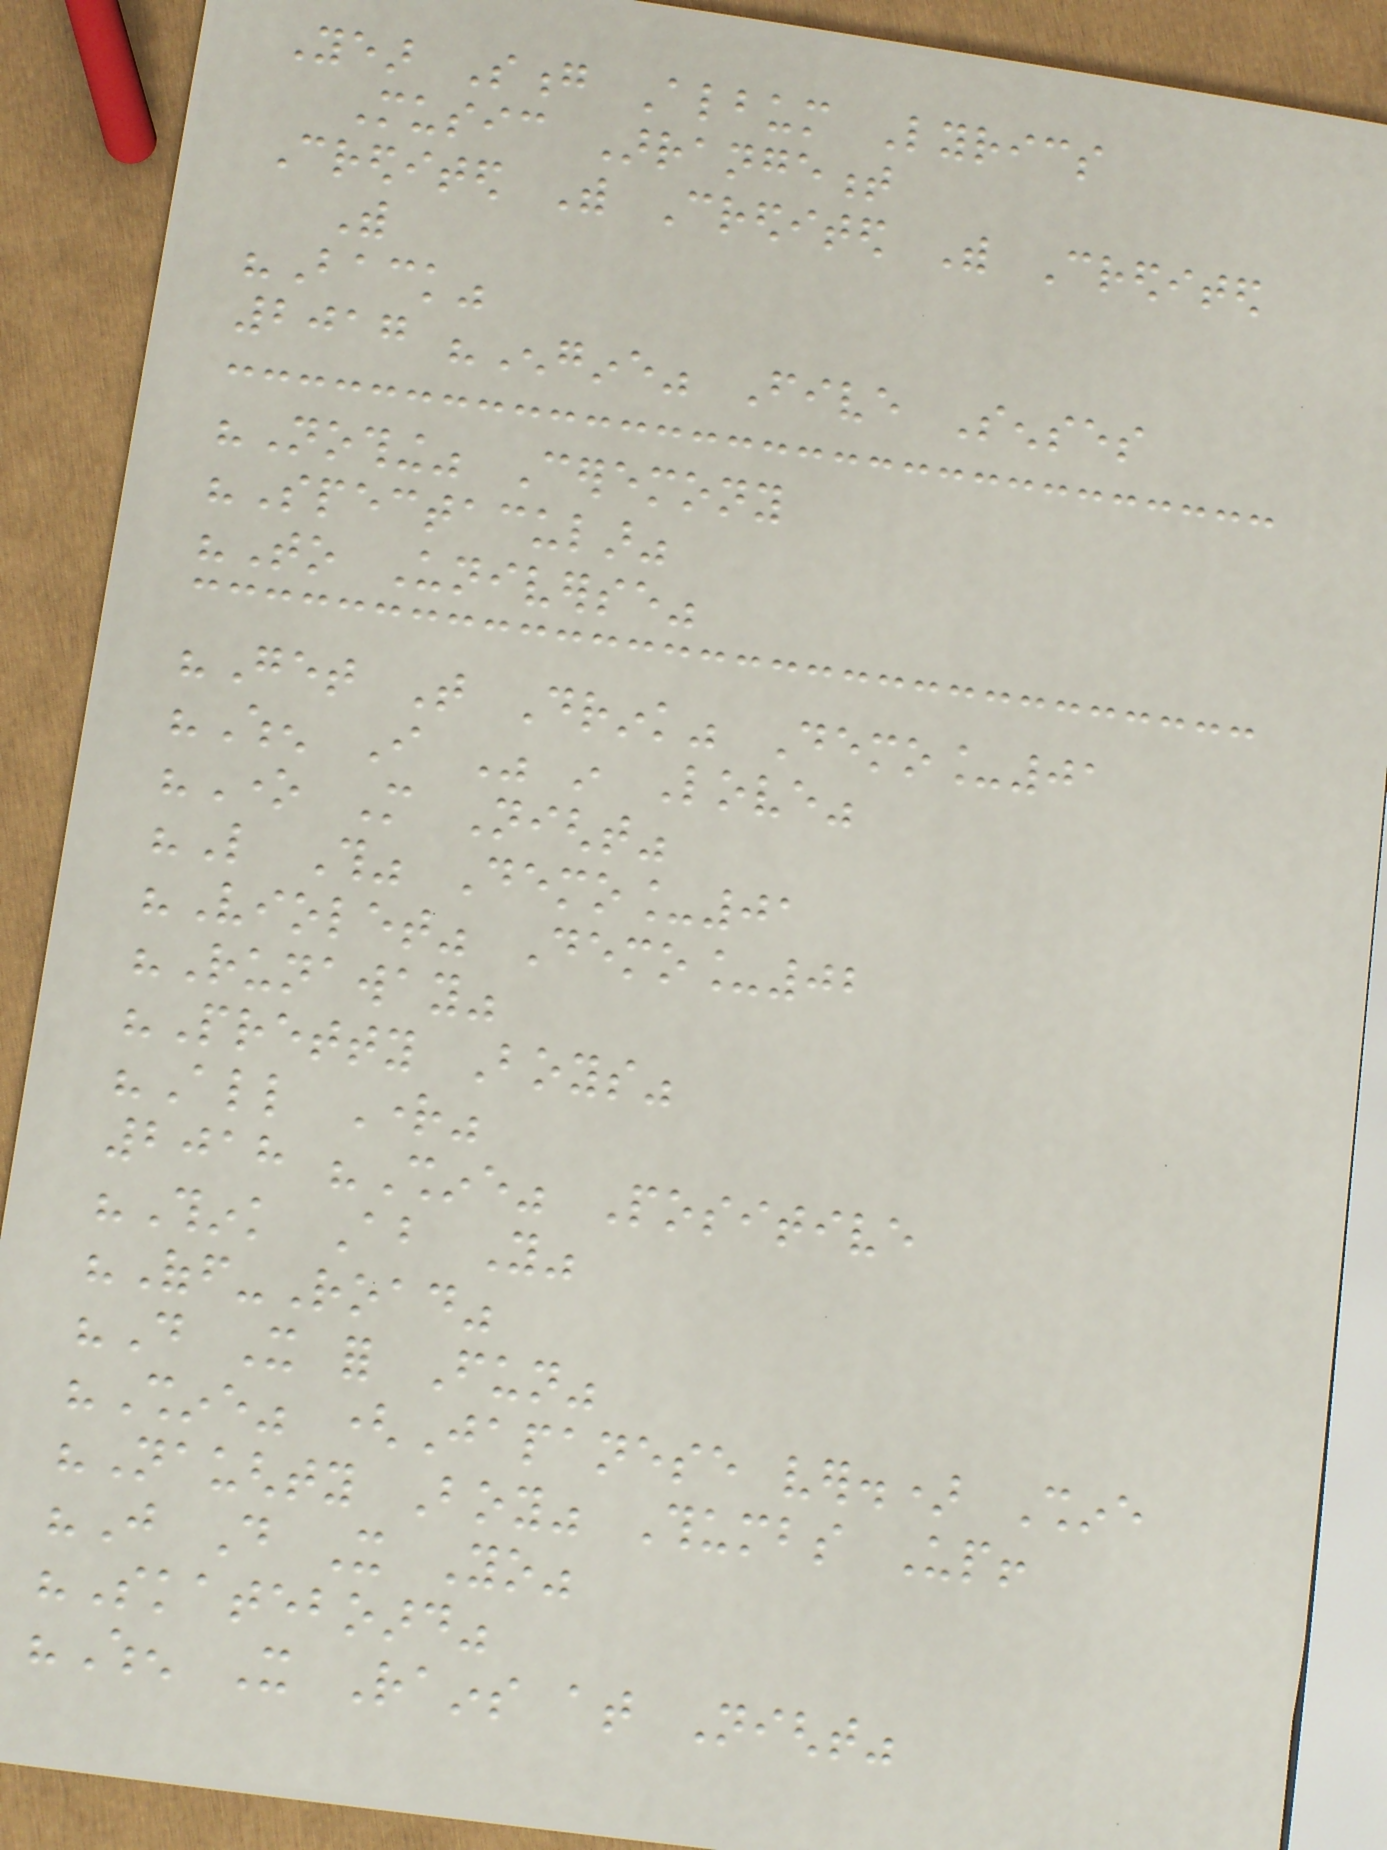Year Song Album Lyrics
Music Arrangement
Credited With Credited With Credited
With
"Back"
2017 "Engine" Five Senses
"Nothing" Ceremony
"Spectacular"
"To Universe"
"Get That Drink" Demo_01
"When I Was in Love"
"One More Night"
"Like This" Demo_01
"Violet" Demo_02
"Runaway"
"Pretty Boys"
"All Right"
2018 "Shine" Positive
"Think About You"
"Off-Road"
"Do It for Fun"
"Shine" (Japanese ver.) Shine
"Naughty Boy" Thumbs Up!
"Just Do It Yo"
"Skateboard"
"When It Rains at Night"
